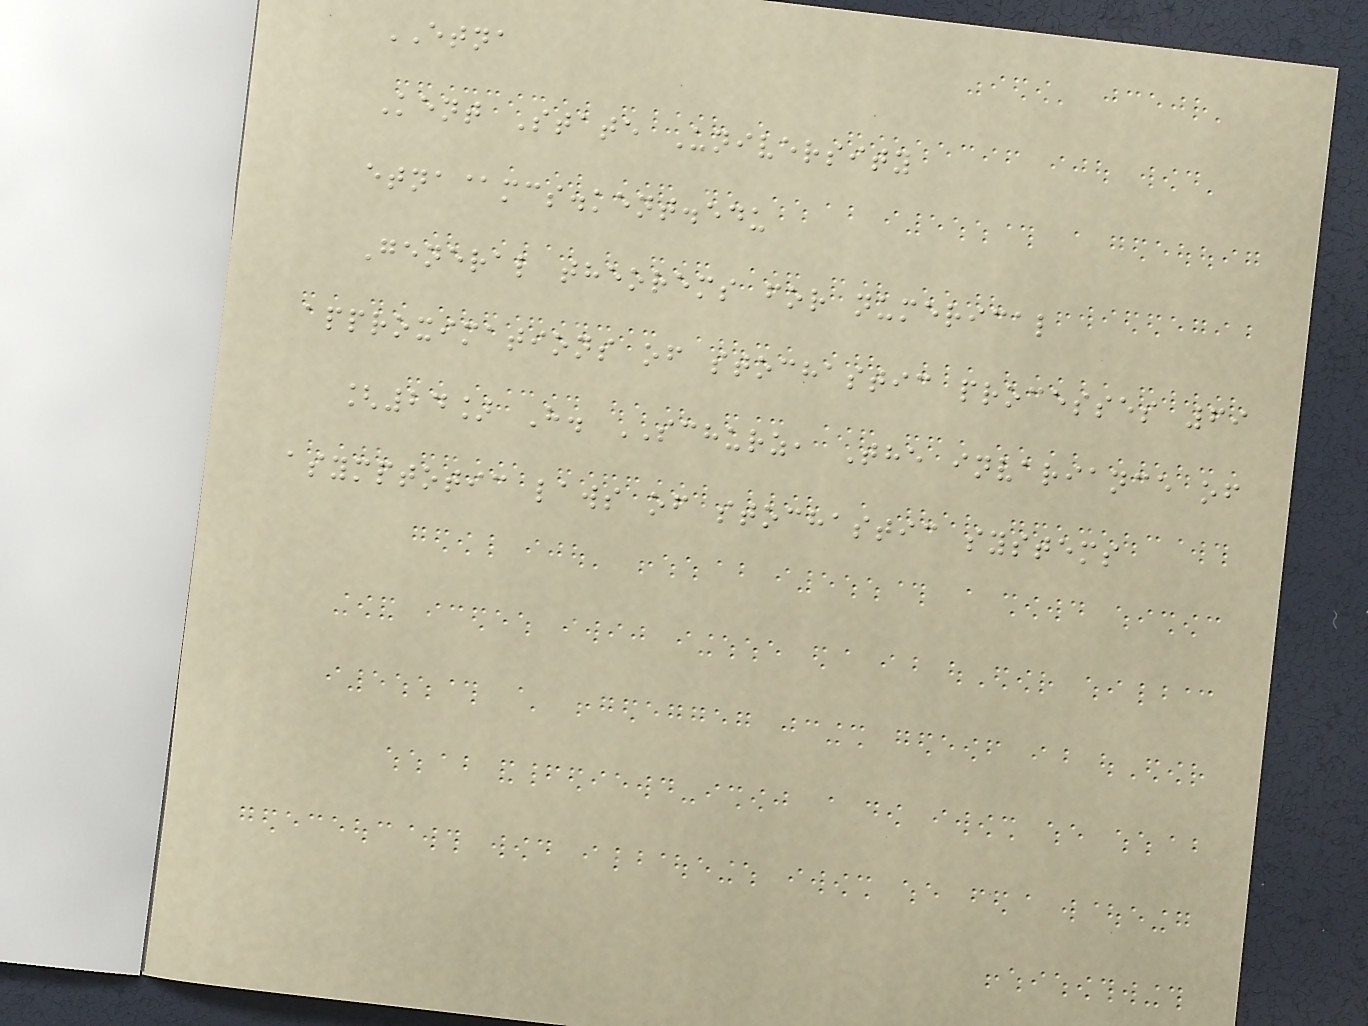ETNA
Kent State University
etna@mcs.kent.edu
General theorems for numerical
approximations of stochastic processes 69
[24] H. SCHURZ, The invariance of
asymptotic laws of stochastic systems
